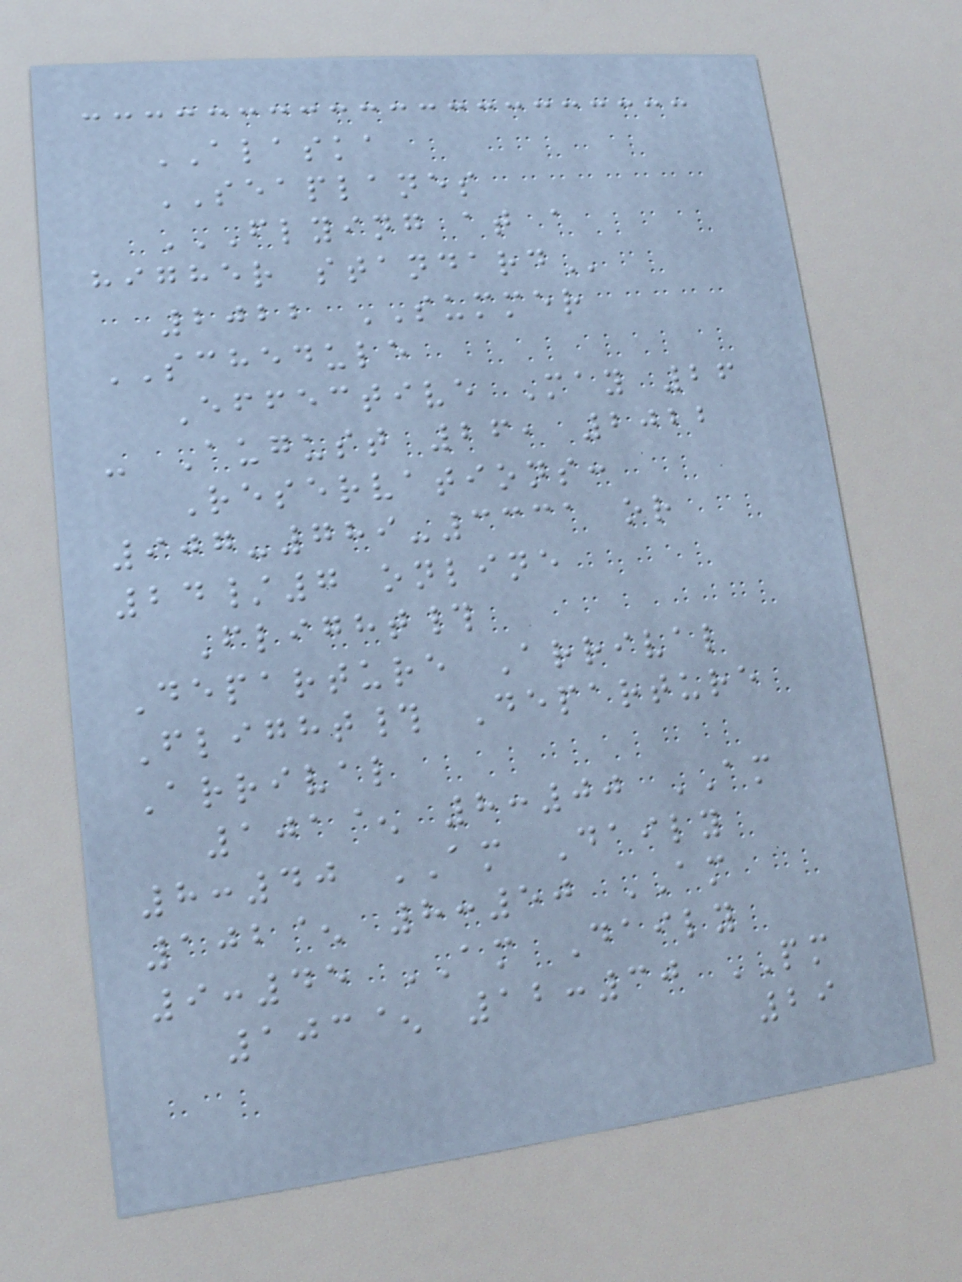ALASKA
SEAPLANES
FLYING AT A
HIGHER STANDARD
2022 SUMMER
SCHEDULE
Effective May 26
- August 26, 2022
Reservations:
907-789-3331 or
24/7 online
Flight#
Departure Arrival
Flight# Departure
Arrival
101^ 8:00 AM
8:40 AM Daily
102^ 8:50 AM
9:45 AM Daily
103^ 12:30 PM
29
